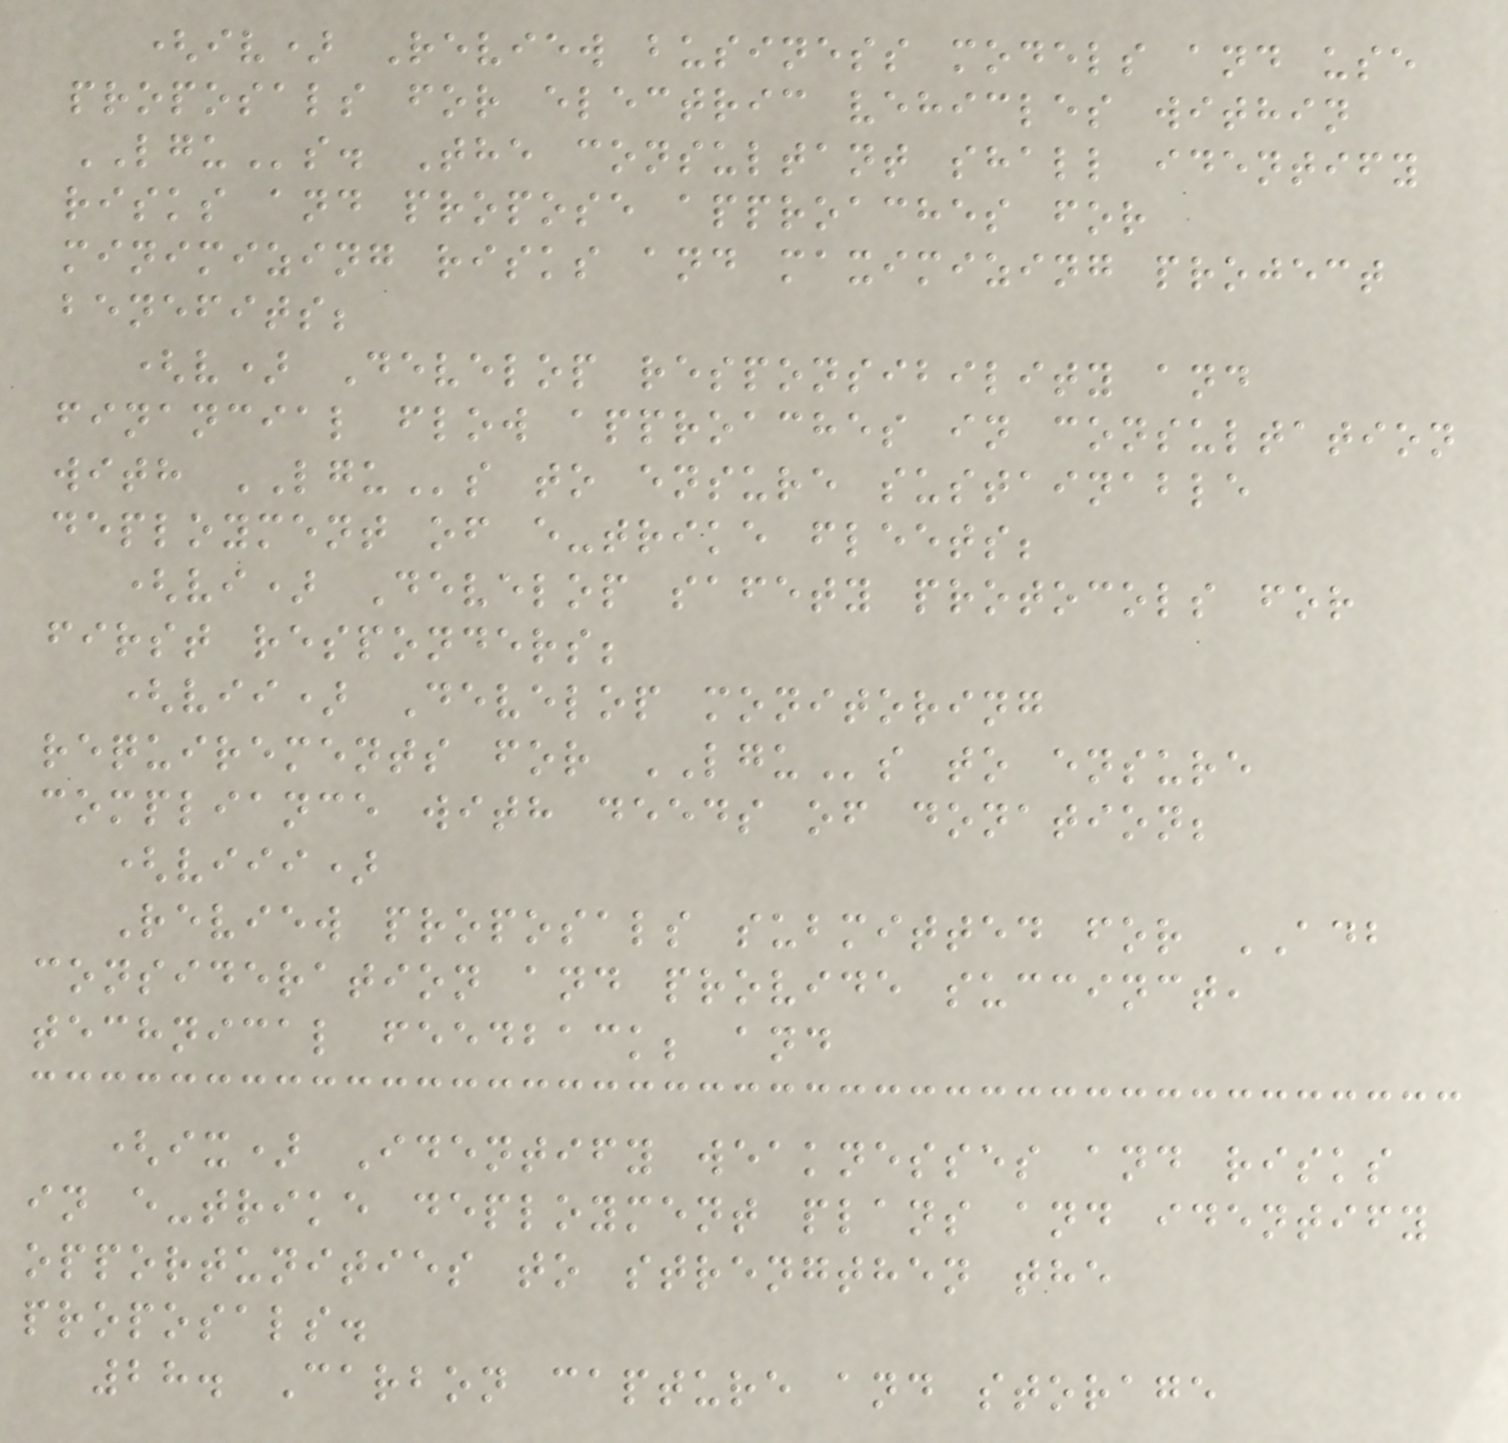(iv) Review business models and use
proposals for electric vehicles within
LGUs. The consultant shall identify
risks and propose approaches for
minimizing risks and maximizing project
benefits;
(v) Develop responsibility and
financial flow approaches in consultation
with LGUs to ensure sustainable
deployment of e-trike fleets;
(vi) Develop safety protocols for
first responders;
(vii) Develop monitoring
requirements for LGUs to ensure
compliance with deeds of donation;
(viii)
Review proposals submitted for ADB
consideration and provide succinct,
technical feedback; and
(ix) Identify weaknesses and risks
in e-trike deployment plans and identify
opportunities to strengthen the
proposals.
28. Carbon capture and storage
